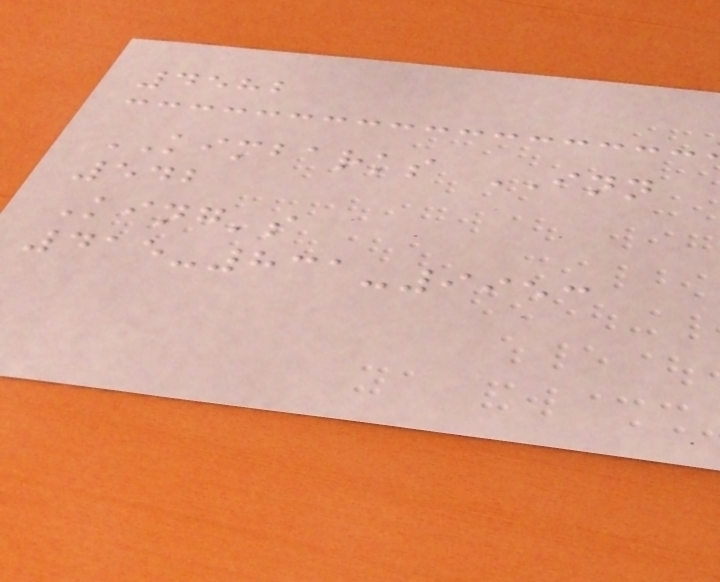4582
KIMBARKS INN
542
King's
415-831-9953
